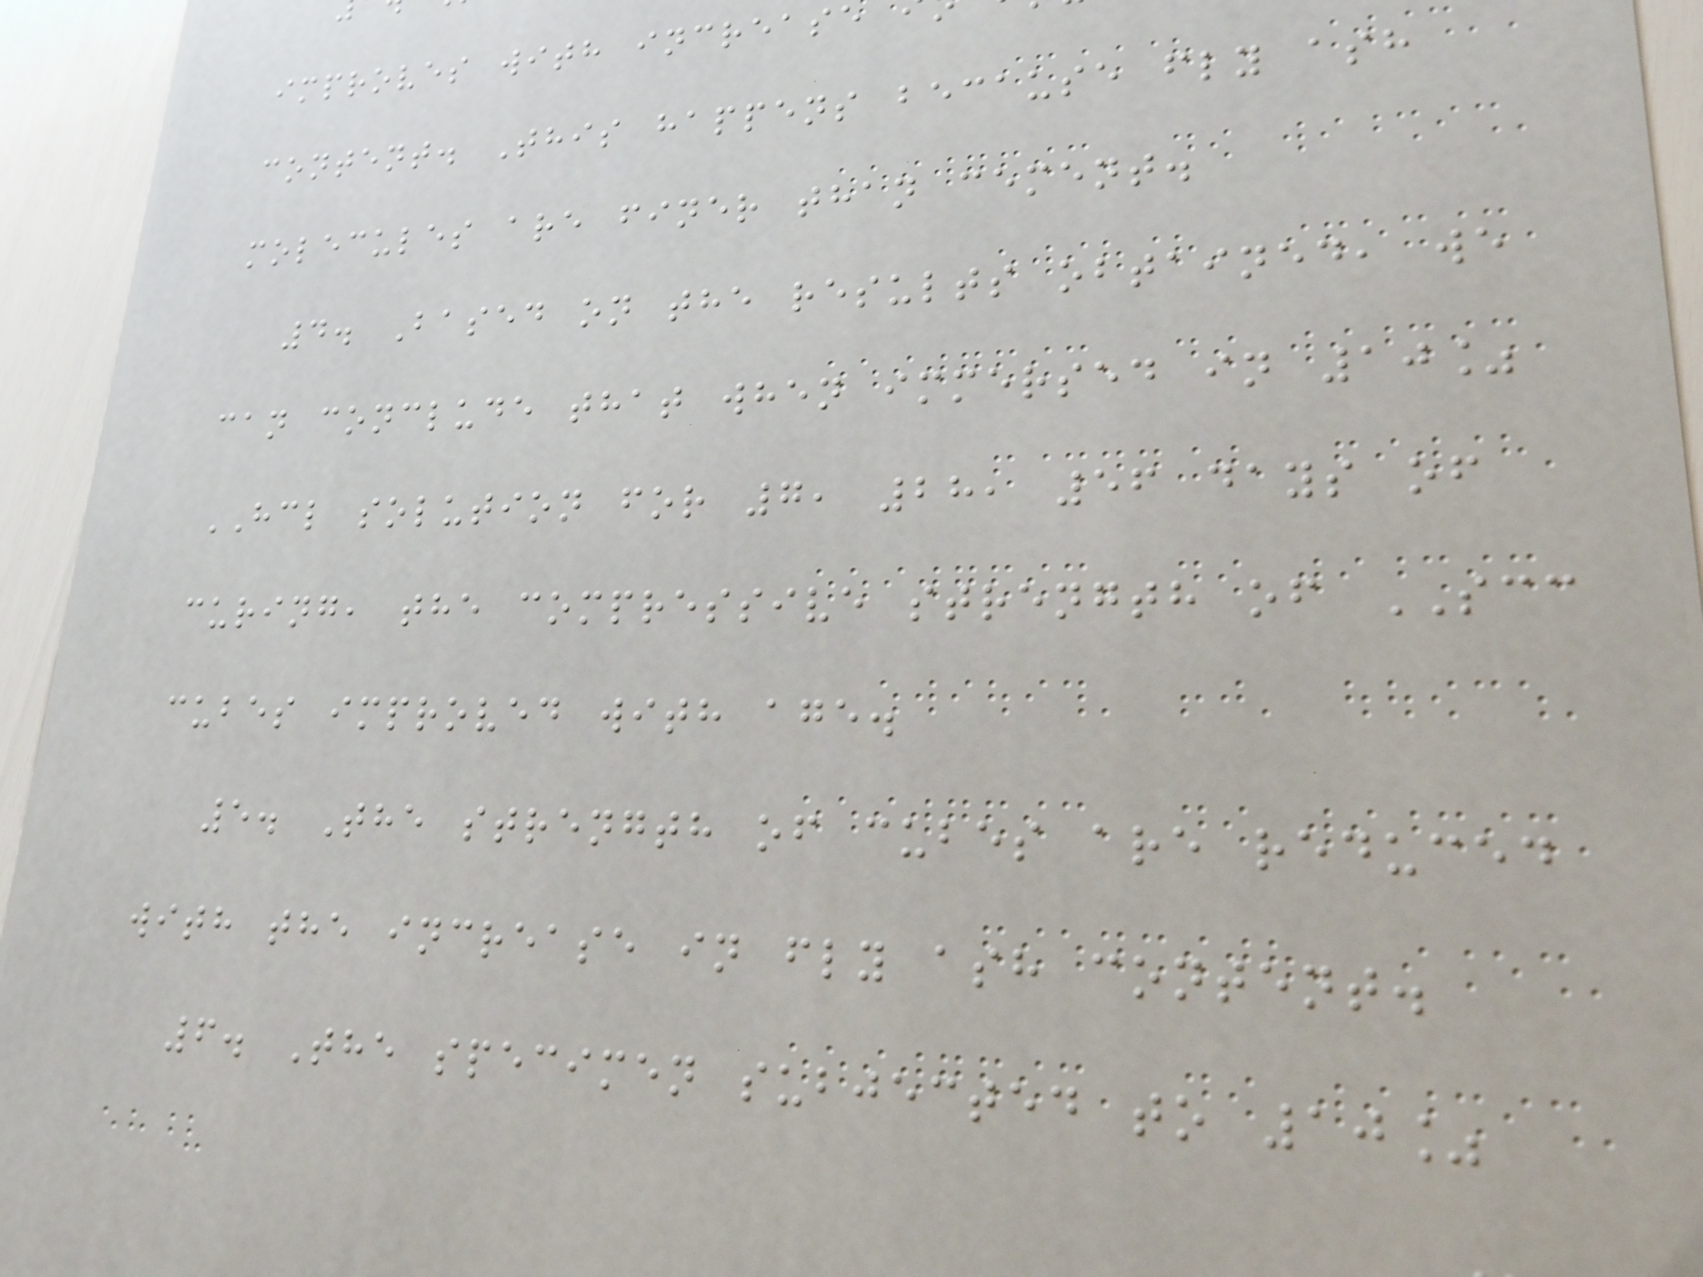improves with increase
content. This happens because fly ash
molecules are finer than cement.
4. Based on the results obtained, we
can conclude that when immersed in 10%
HCL solution for 7, 28, 56 days of
curing, the compressive strength of SCC
cubes improved with age.
5. The strength of cubes are reduced
with the increase in fly ash content.
6. The specimen subjected to 10%
